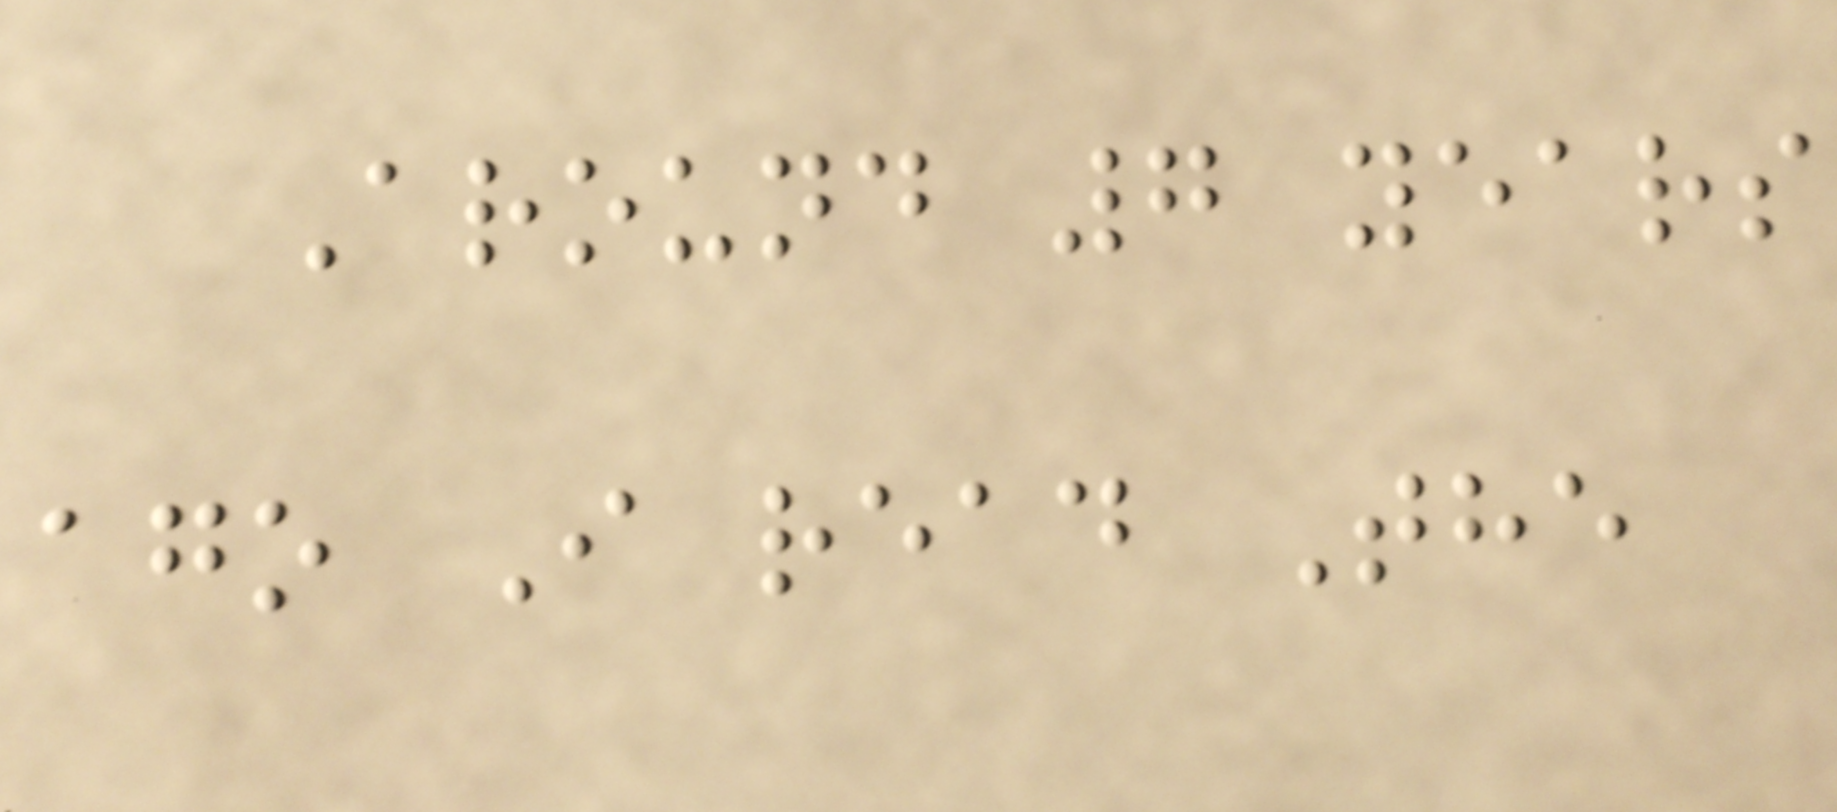Around 7 years
ago I read The
